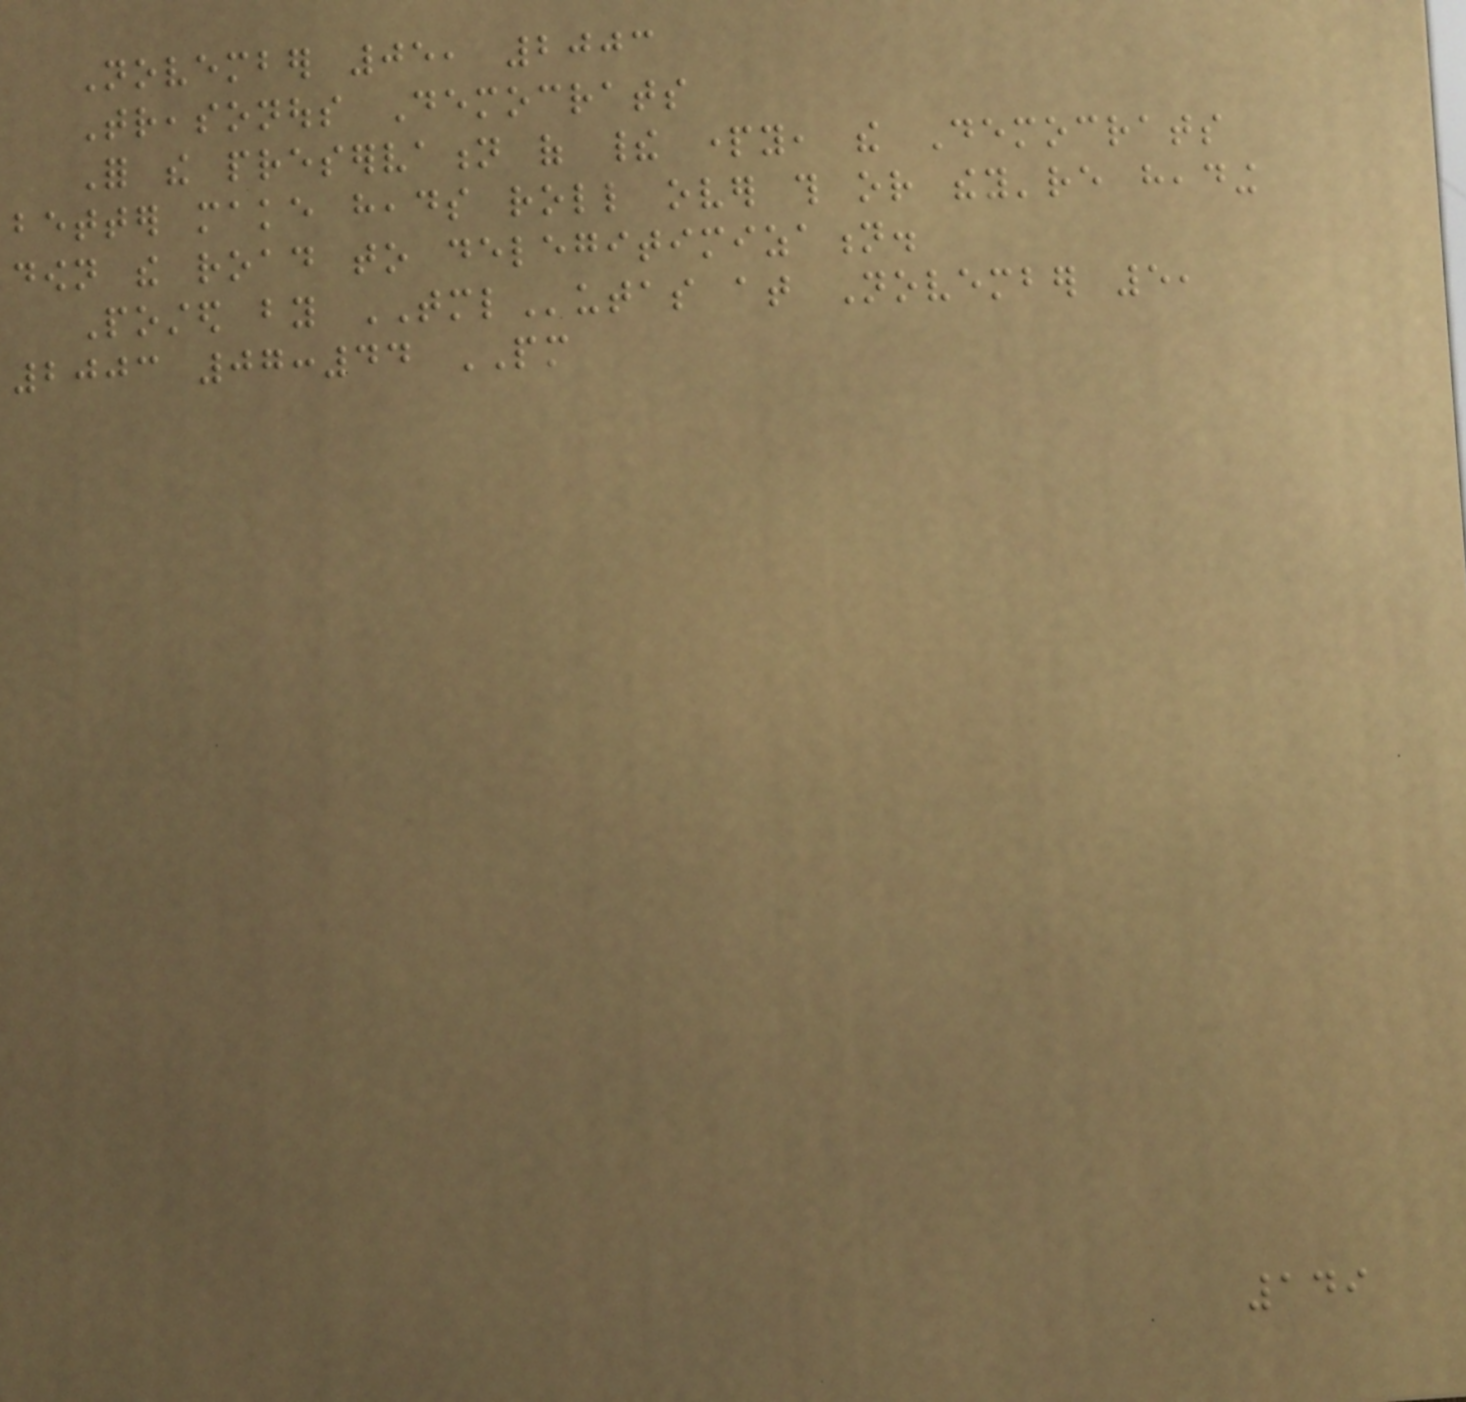November 05, 2003
Treasonous Democrats
For the preservation of their party, the Democrats
better make heads roll over this or they're heading
down the road to delegitimization.
Posted by TMLutas at November 5,
2003 07:44 PM
149
